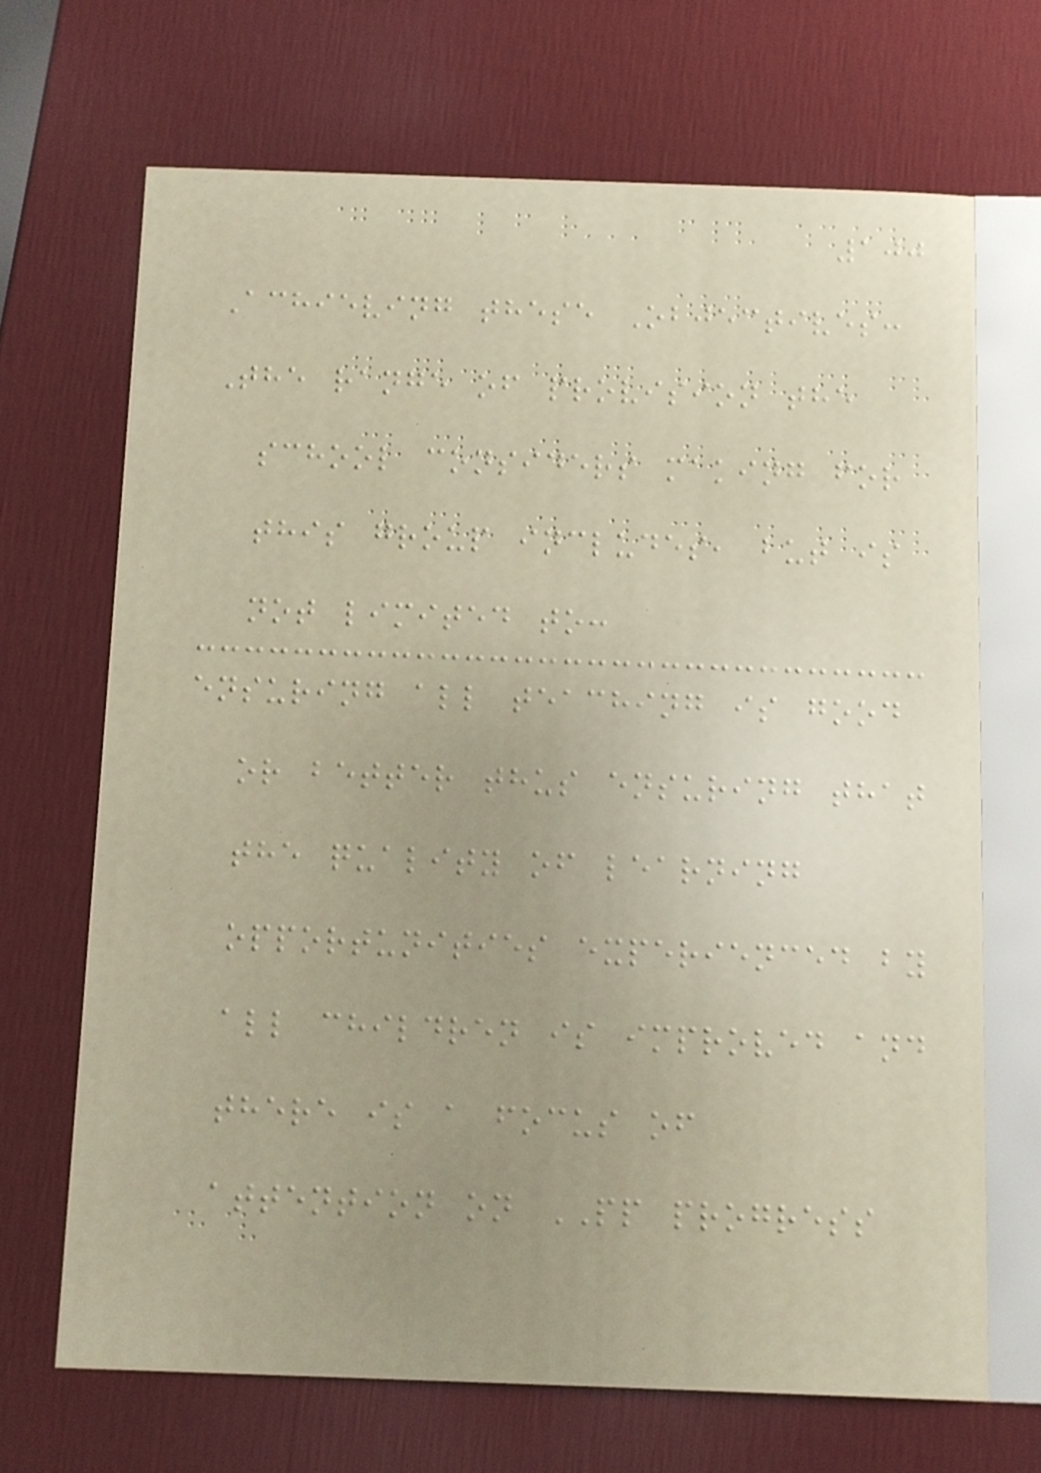100
Achieving these Objectives:
The range of provision the
school considers making for
this group includes, but is
not limited to:
ensuring all teaching is good
or better thus ensuring that
the quality of learning
opportunities experienced by
all children is improved and
there is a focus of
attention on PP progress
